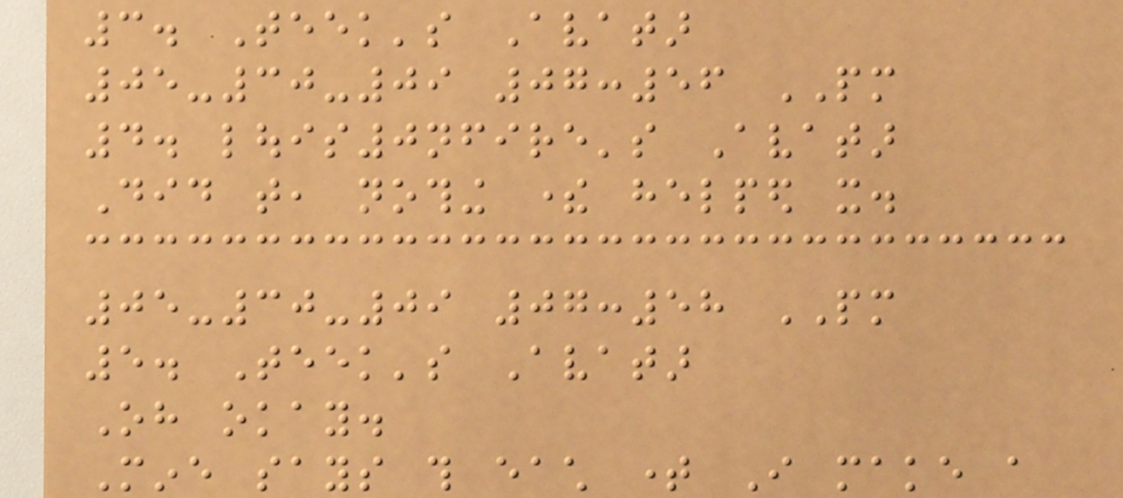3. Teek's Avatar
05-30-09 07:56 PM
4. louis0nfire's Avatar
Did that, nothing there helped it.
05-30-09 07:58 PM
5. Teek's Avatar
Oh okay.
Mine says this each time I make a
